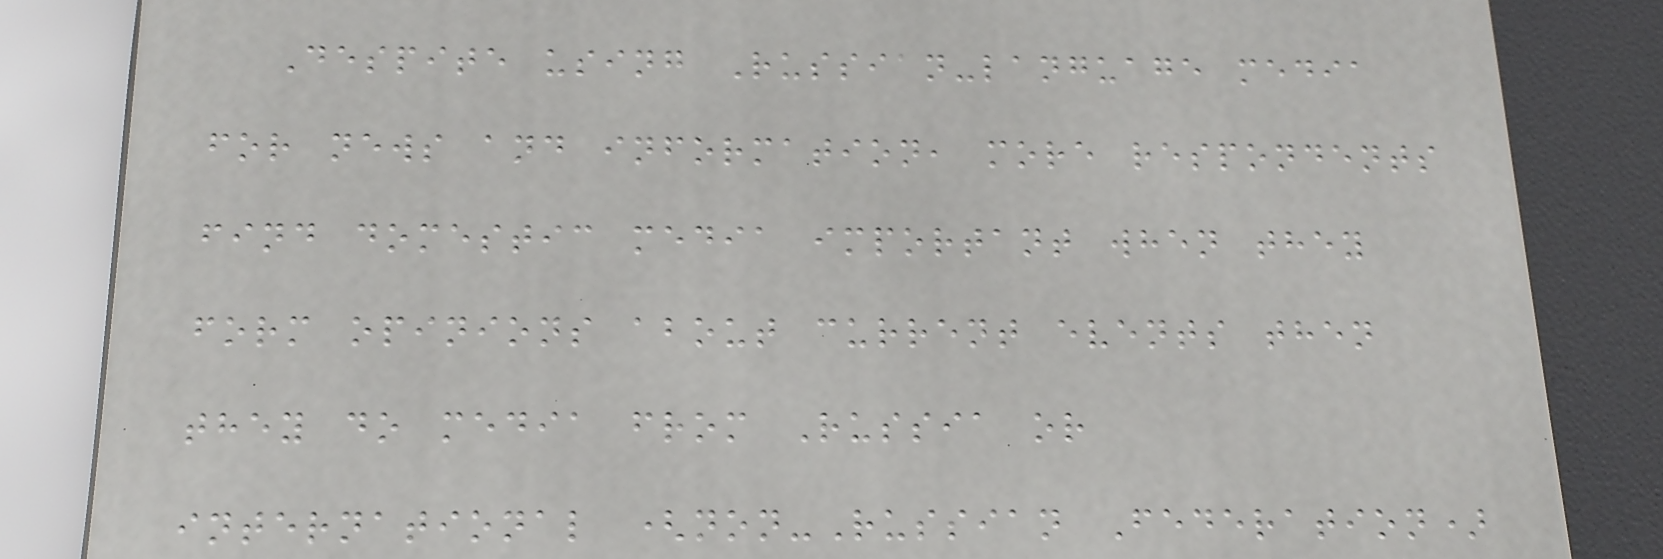Despite using Russian-language media
for news and information, more respondents
find domestic media important when they
form opinions about current events then
they do media from Russia or
international (non-Russian Federation)
